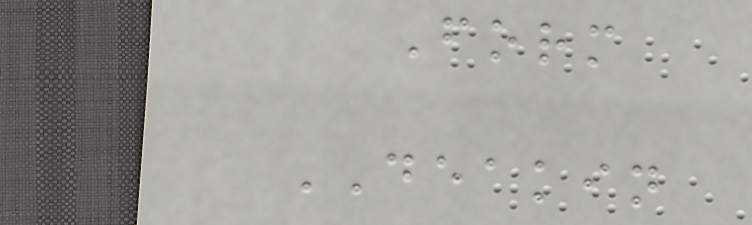Form
DEAKIN
